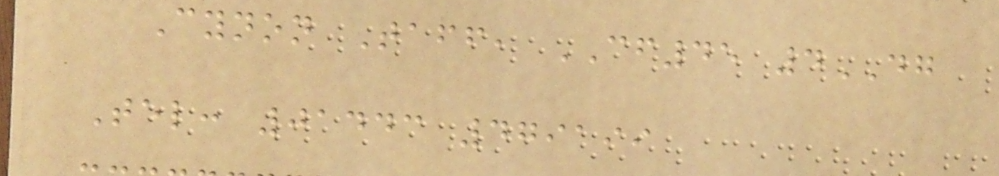Cynon Taff, CF45 4DG
Tel: 01443 479199
